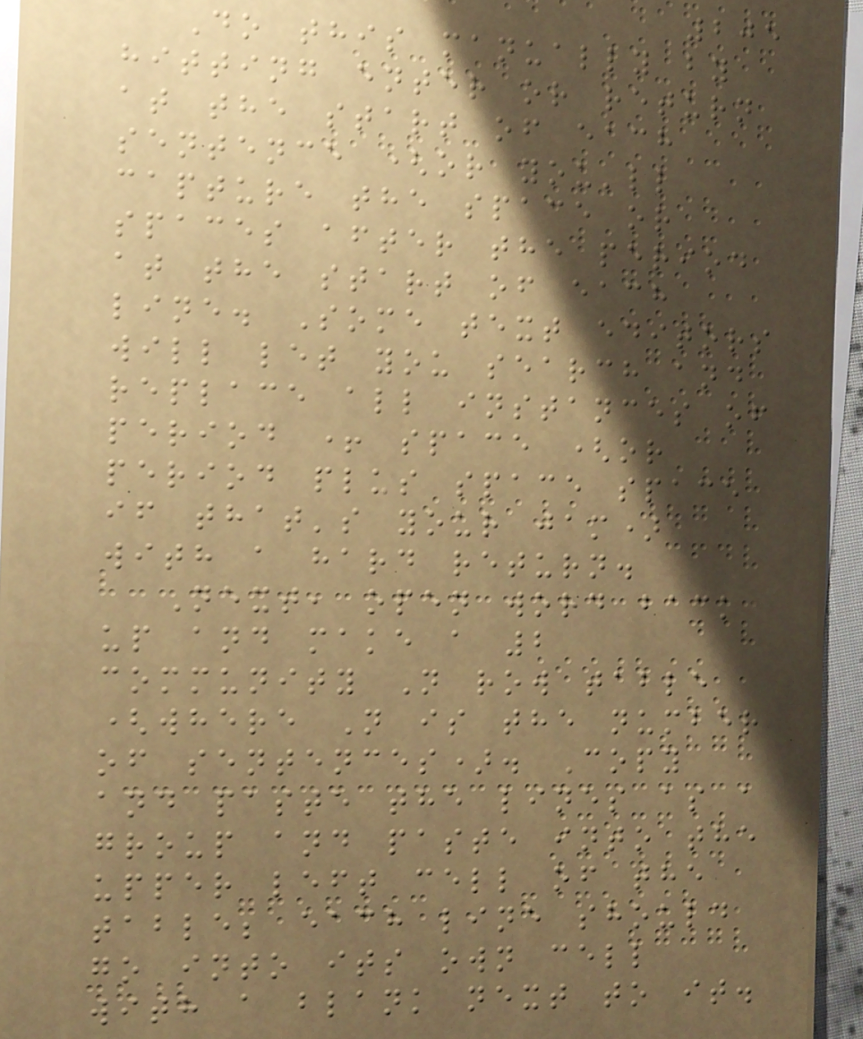205
Do this manually by
hitting enter or return
at the start of each
sentence (or you'll
capture the space or
spaces after the period
at the start of each
line. Some text editors
will let you search and
replace all instances of
period + space (or
period plus space space
if that's your jam)
with a hard return.
Next, open word back
up and make a 2
community N row table
(where N is the number
of sentences). Copy
and paste the lines as a
group and paste into the
upper left cell of the
table; each line should
go into its own cell
with a blank next to it.
